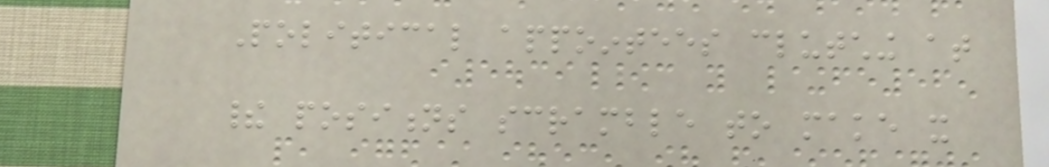Political appointees clutching at
their positions scramble to make it
